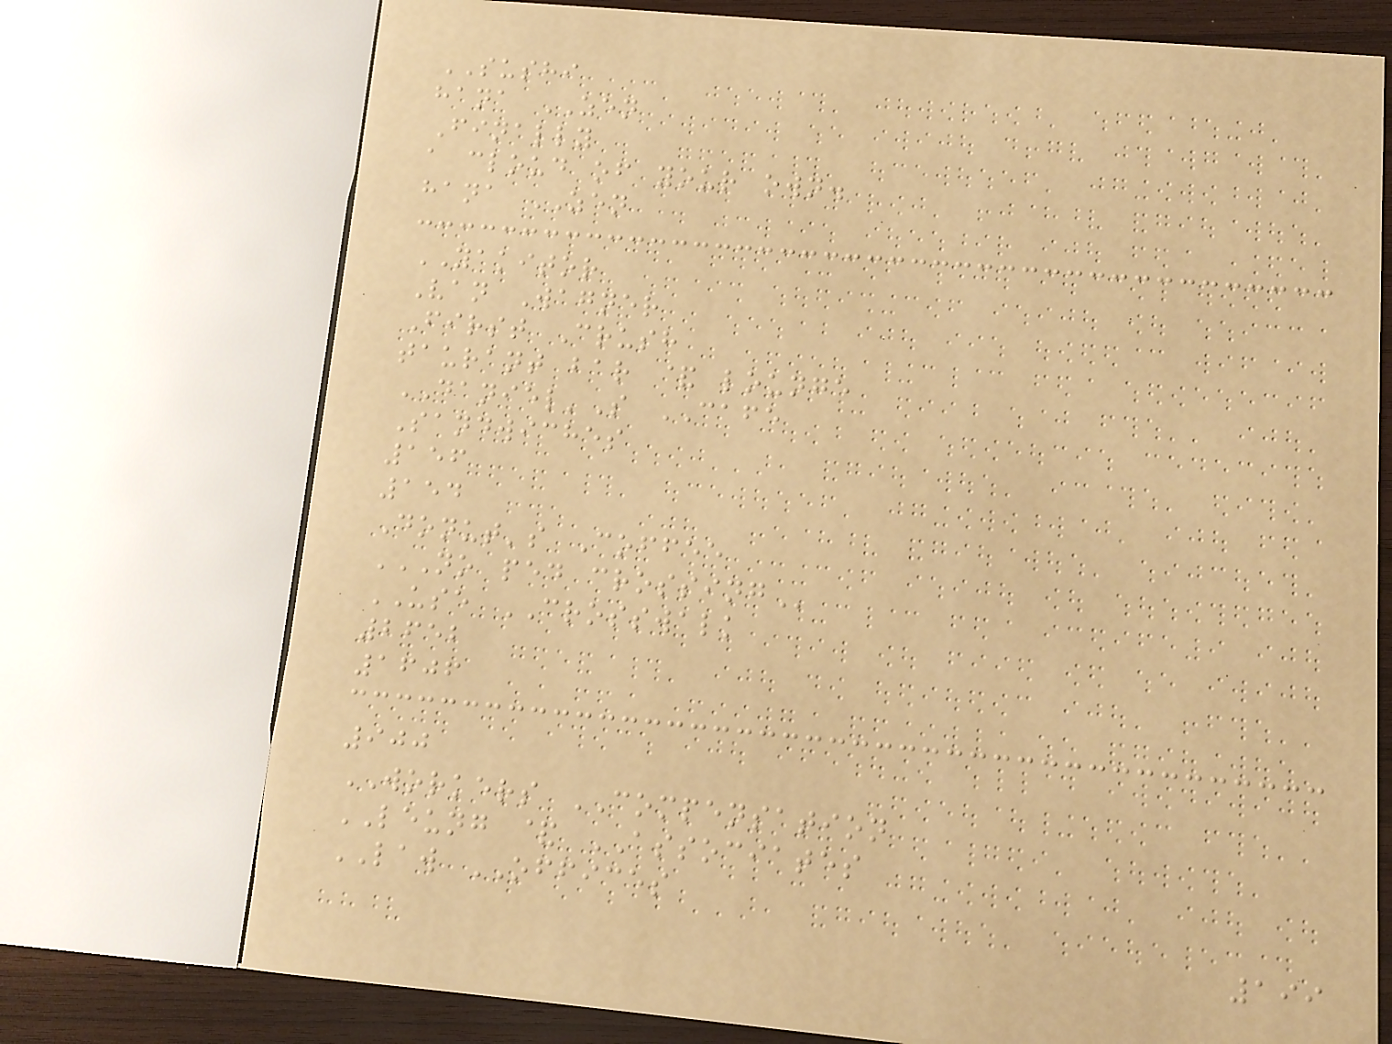SUSHI
hana ZEN
Finally
a cloud of your own.
hana ZEN
YAKITOR
Van Wagner
First Crush
taurant bar & lounge
DANIEL'S CAFE
Sandwiches
156
154
Donut's Coffee
NO PED CROSSING
USE CROSSWALK
2652
1606
900
WORKERS COMPENSATION
LEUNG & ASSOCIATES
LAW OFFICES
199
